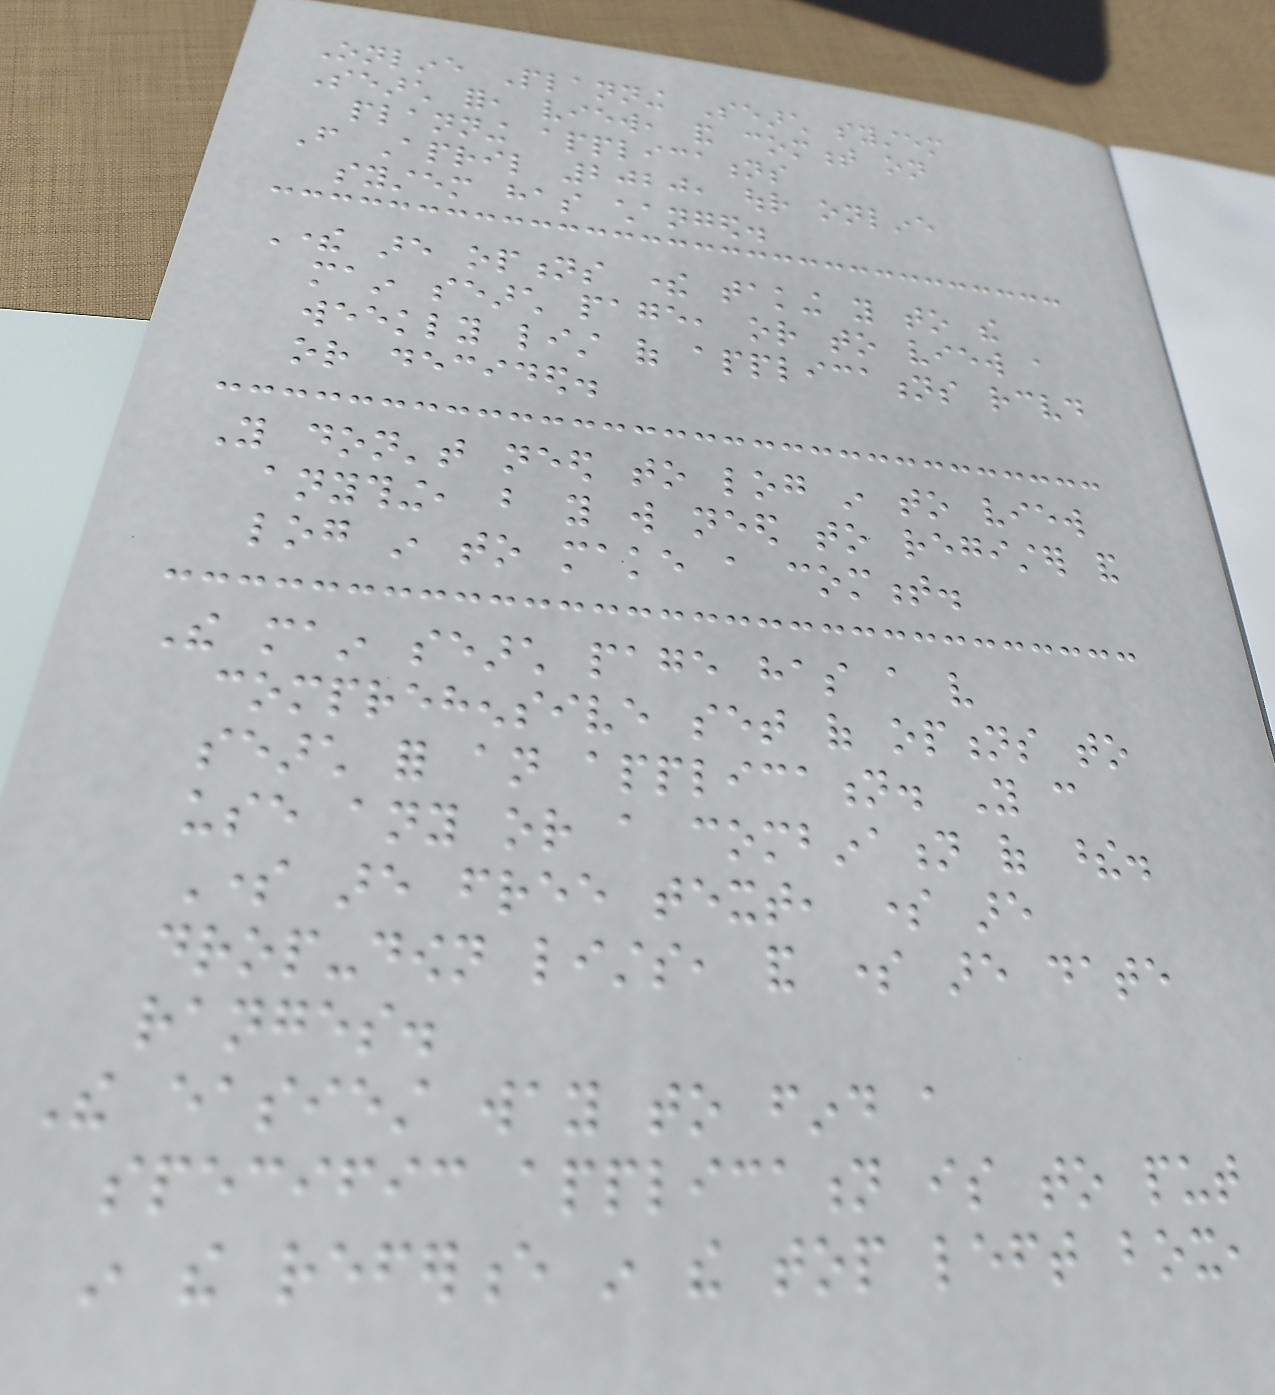Online Planning Search system
Search for, view, and comment on
planning applications
From April 2020, our online
system has changed.
There are options there taking you to the
main search page, or to view a
weekly list of applications received
or decided.
You don't need to log in to view
anything, but you will need to register and
log in to make a comment.
The main search page has a very
comprehensive set of options to
search for an application. You can
use any or a combination of these.
Some are free text, some are
drop-down lists, and some are date
ranges.
The easiest way to find a
specific application is to put
in the reference in the top left box,
